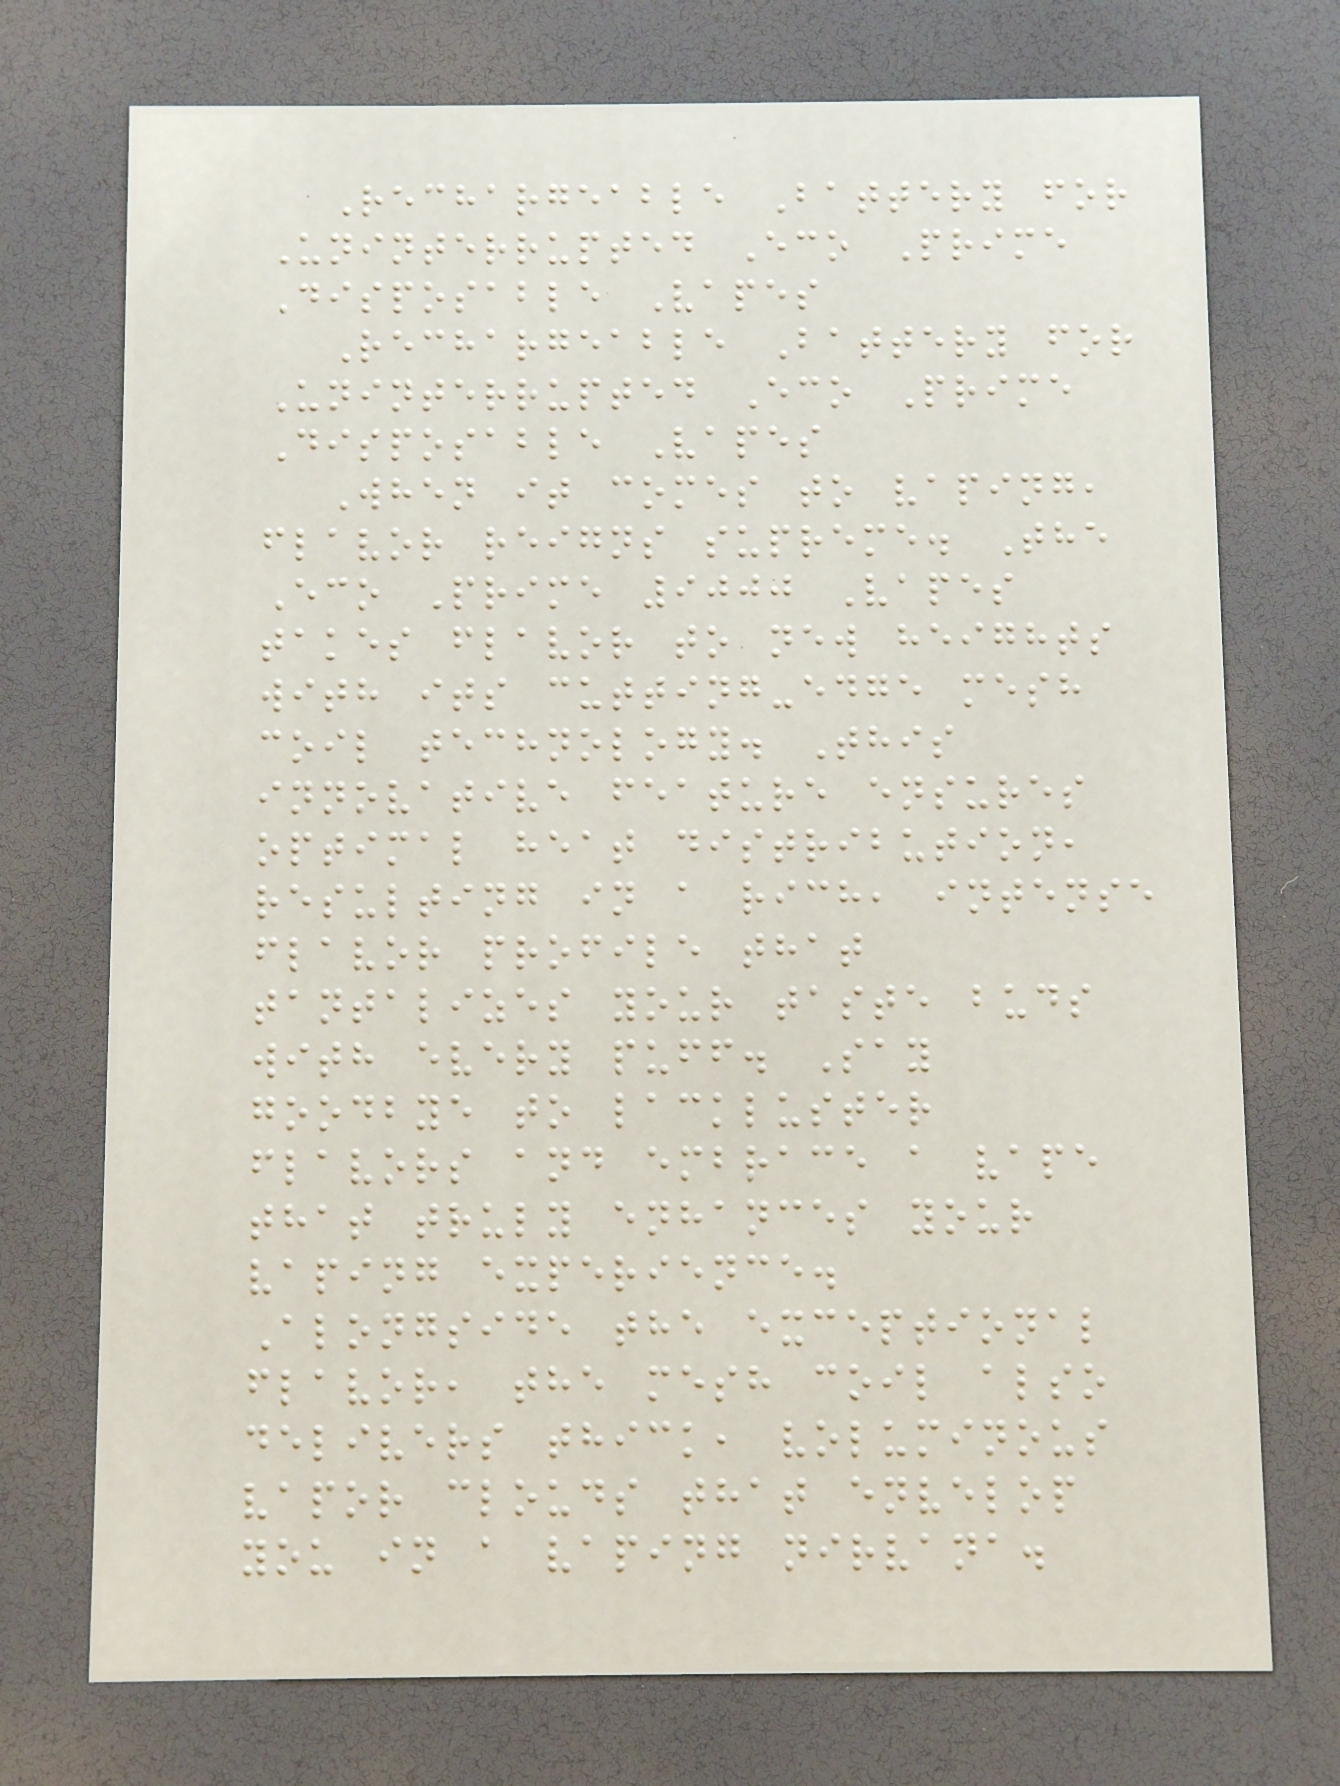Rechargeable Battery for
Uninterrupted Eco Prime
Disposable Vapes
Rechargeable Battery for
Uninterrupted Eco Prime
Disposable Vapes
When it comes to vaping,
flavor reigns supreme. The
Eco Prime 9000 Vapes
takes flavor to new heights
with its cutting-edge mesh
coil technology. This
innovative feature ensures
optimal heat distribution,
resulting in a rich, intense
flavor profile that
tantalizes your taste buds
with every puff. Say
goodbye to lackluster
flavors and embrace a vape
that truly enhances your
vaping experience.
Alongside the exceptional
flavor, the mesh coil also
delivers thick, voluminous
vapor clouds that envelop
you in a vaping nirvana.
